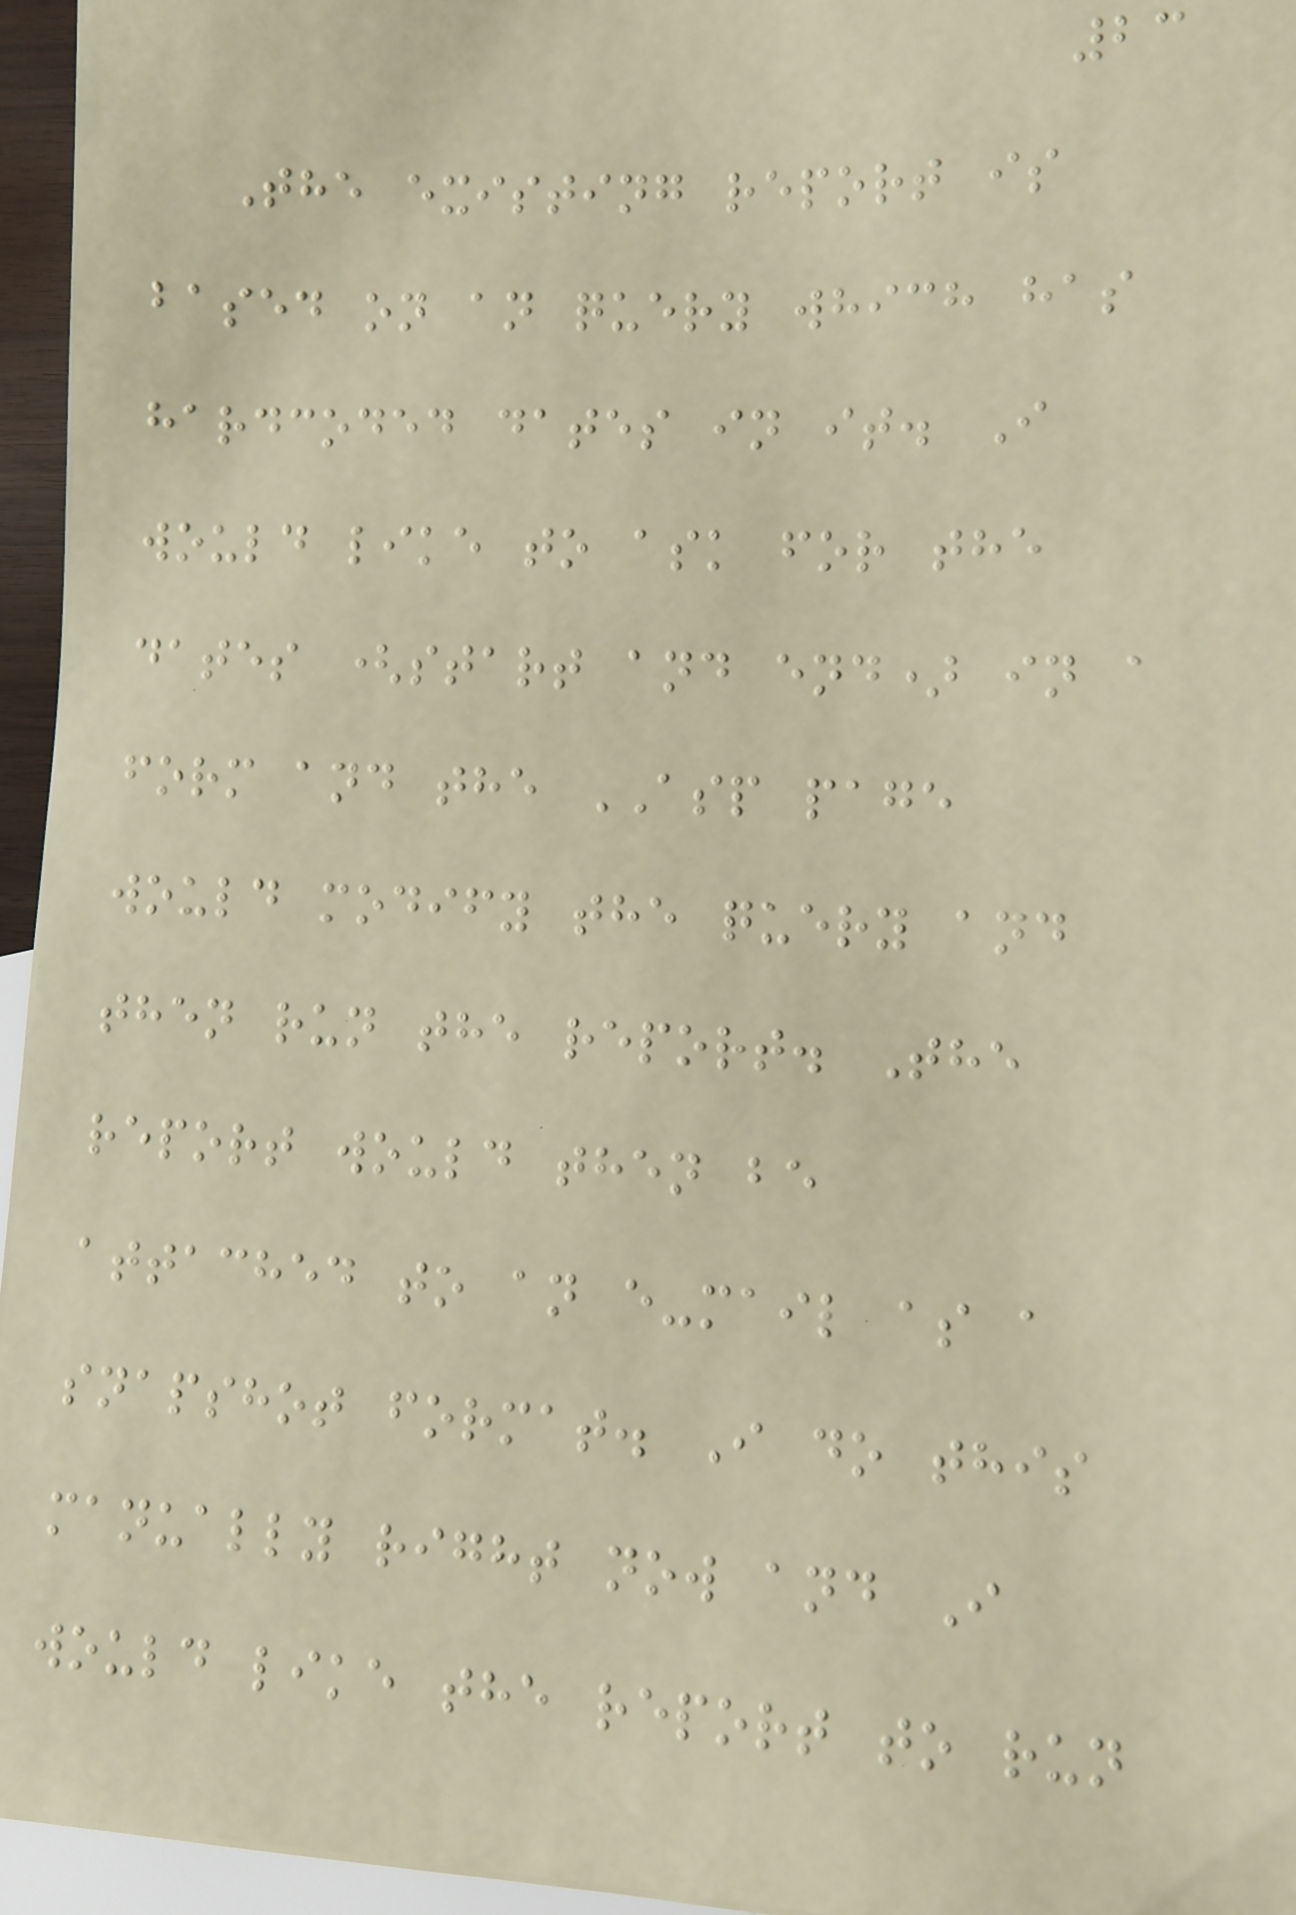23
The existing report is
based on an query which has
hardcoded dates in it. I
would like to ask for the
dates (start and end) in a
form and the ASP page
would modify the query and
then run the report. The
report would then be
attached to an e-mail as a
snapshot format. I do this
manually right now and I
would like the report to run
